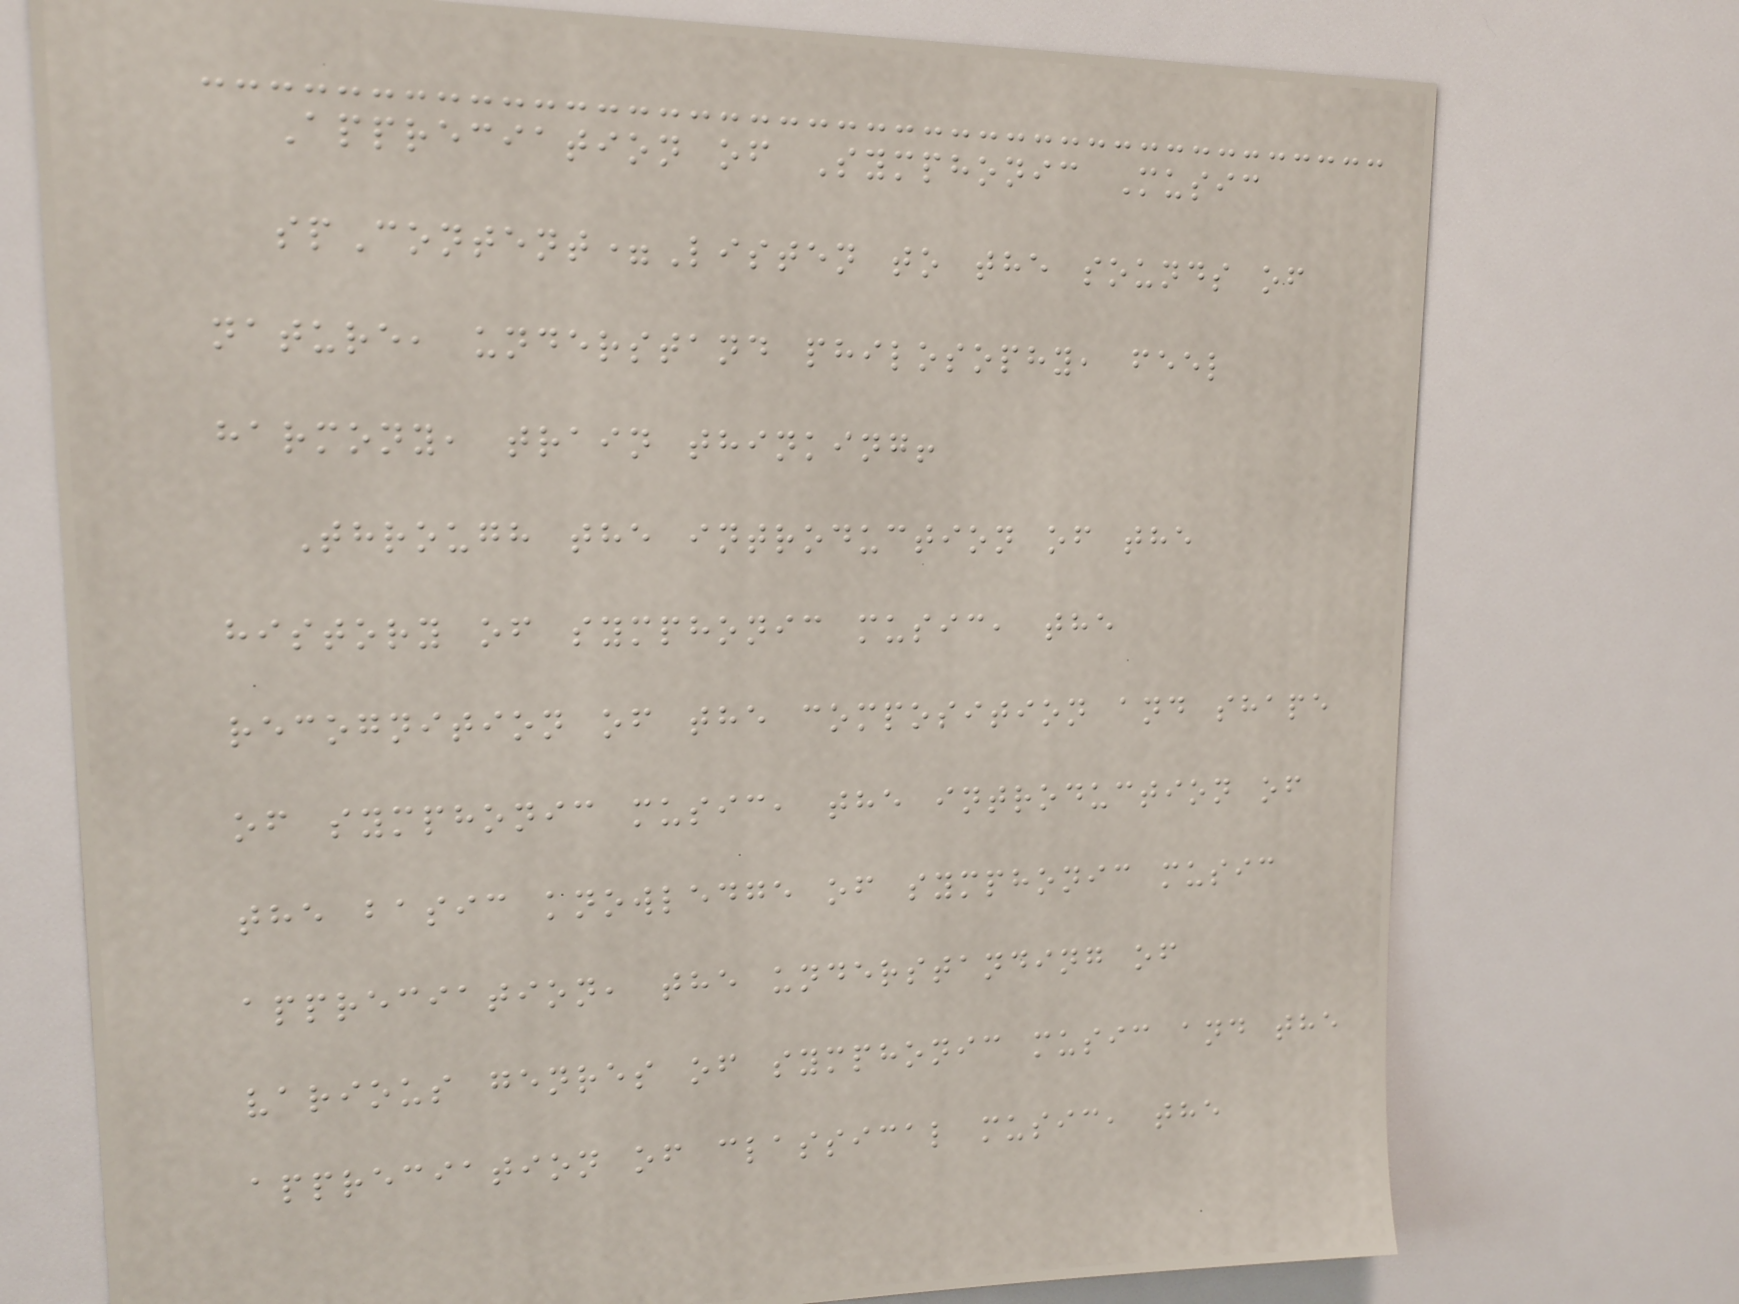Appreciation of Symphonic Music
spContent=Listen to the sounds of
nature, understand philosophy, feel
harmony, train thinking!
Through the introduction of the
history of symphonic music, the
recognition of the composition and shape
of symphonic music, the introduction of
the basic knowledge of symphonic music
appreciation, the understanding of
various genres of symphonic music and the
appreciation of classical music, the
